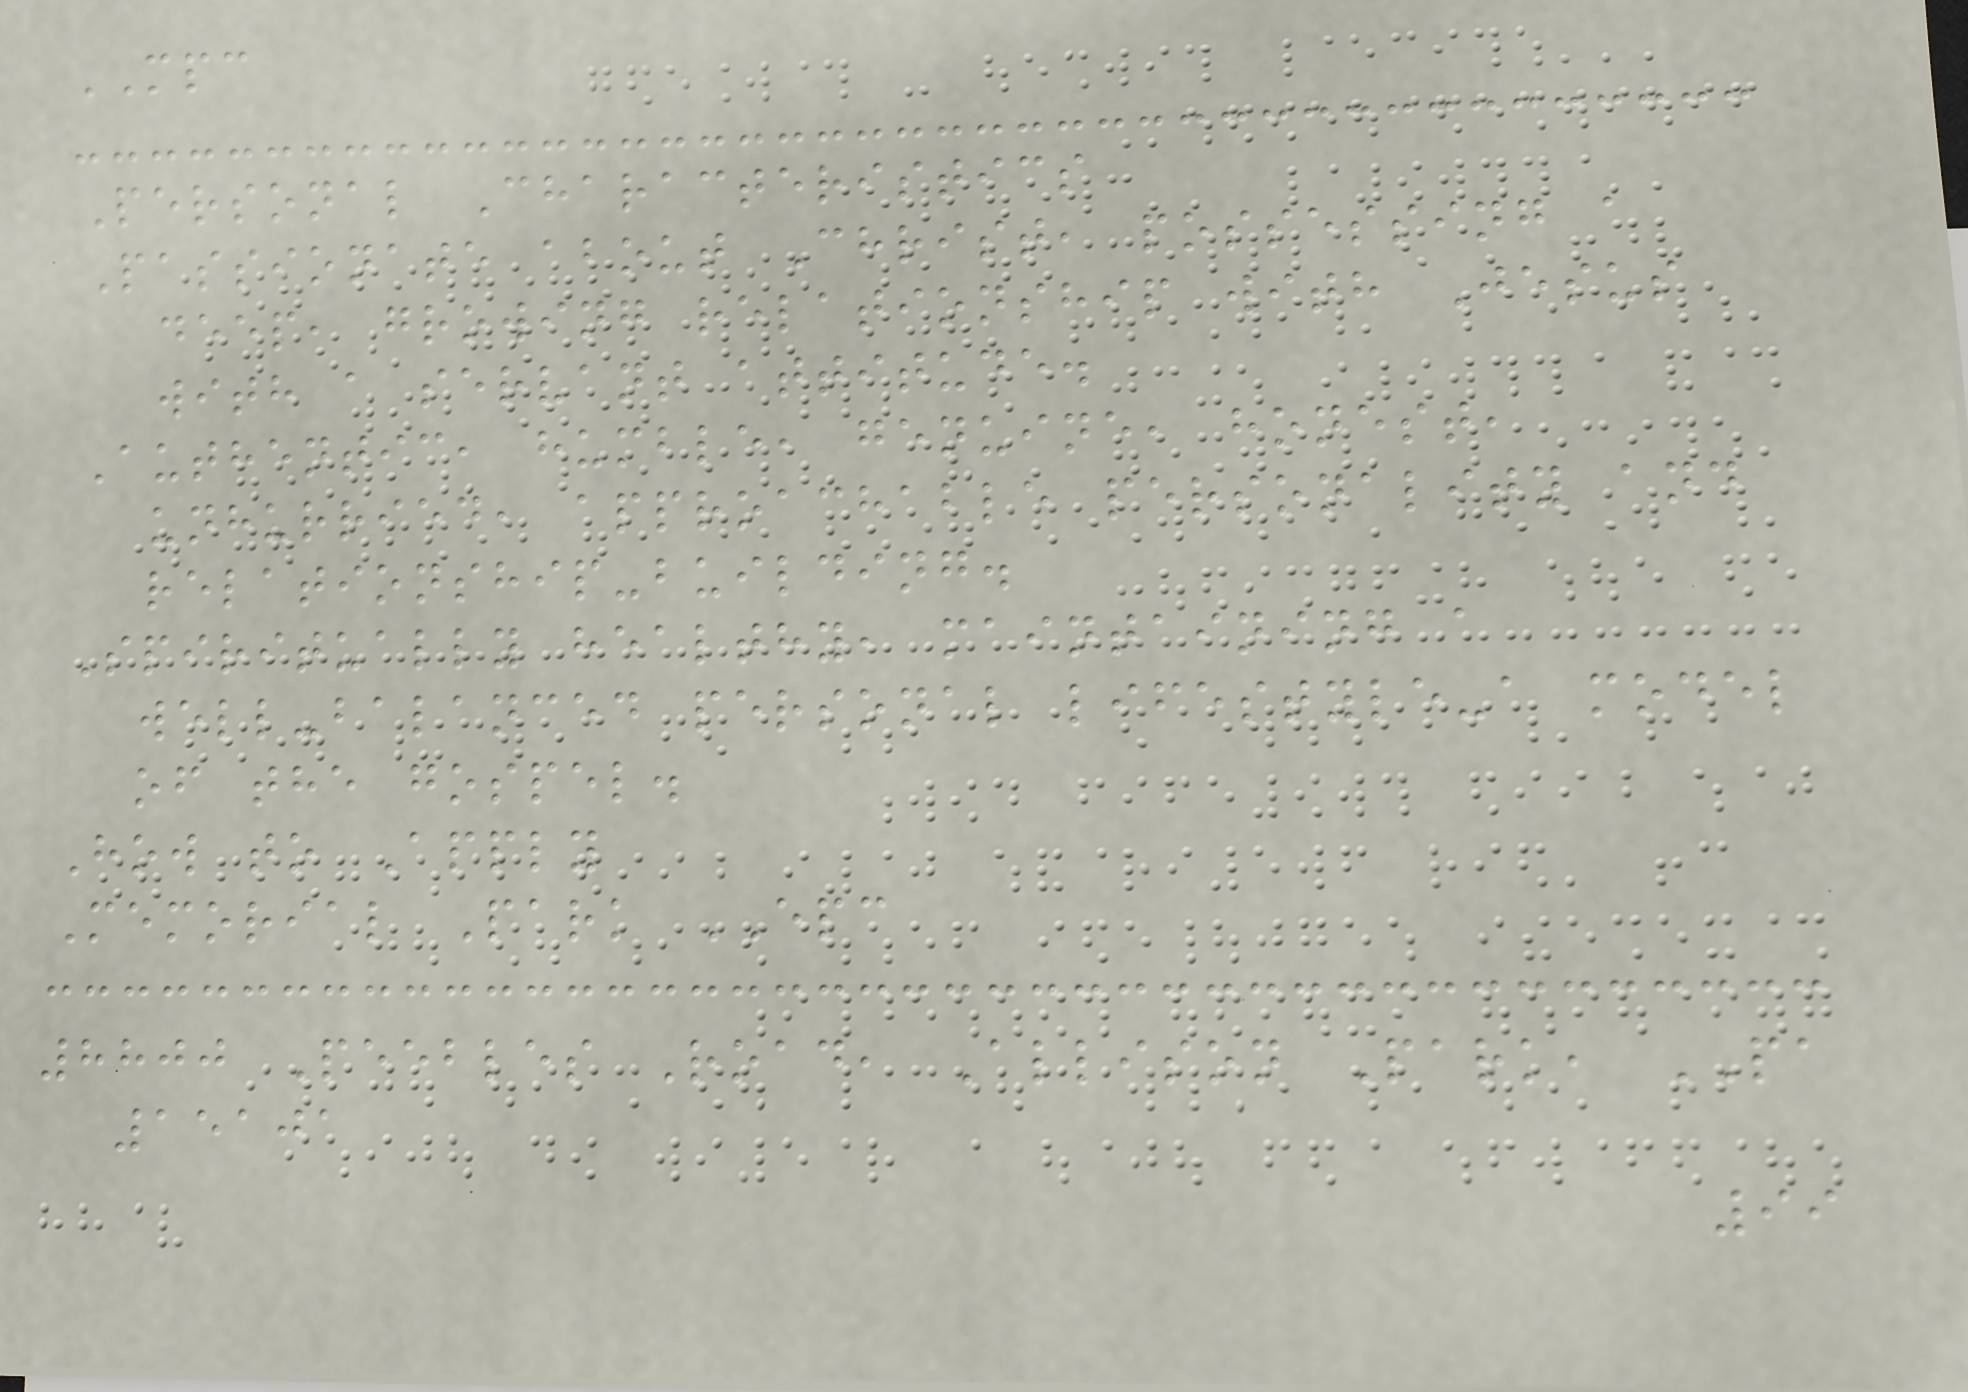MPC
Personal Characteristics
Passionate about Christ, possessing a
deep, growing relationship with Jesus
with a servant attitude.
Authentic, humble, genuine, honest,
unhurried, approachable personality and
relationship-building.
Spiritually healthy, maintaining a
well-balanced personal lifestyle-a model
of the gospel.
How to Apply
Memorial Park EPC
8800 Peebles Road, Allison Park, PA
15101
99
